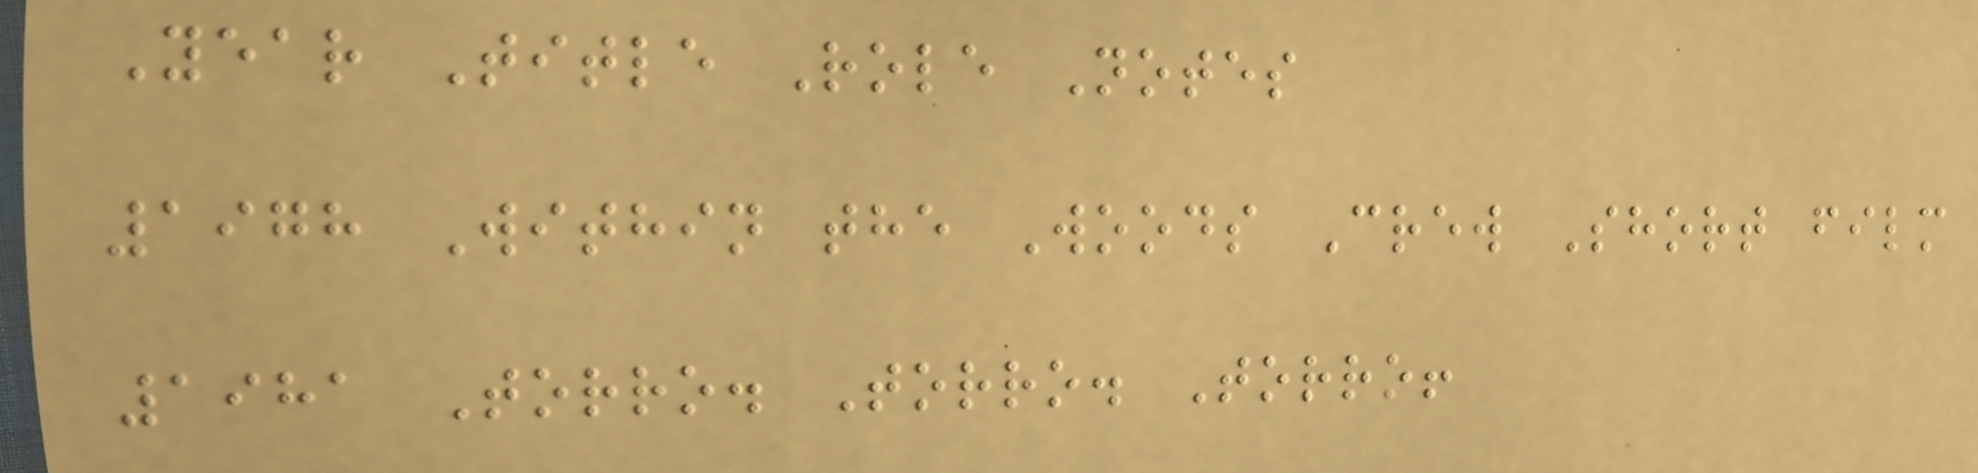Year Title Role Notes
1978 Within the Woods Crew Short film
1981 Torro. Torro. Torro!
